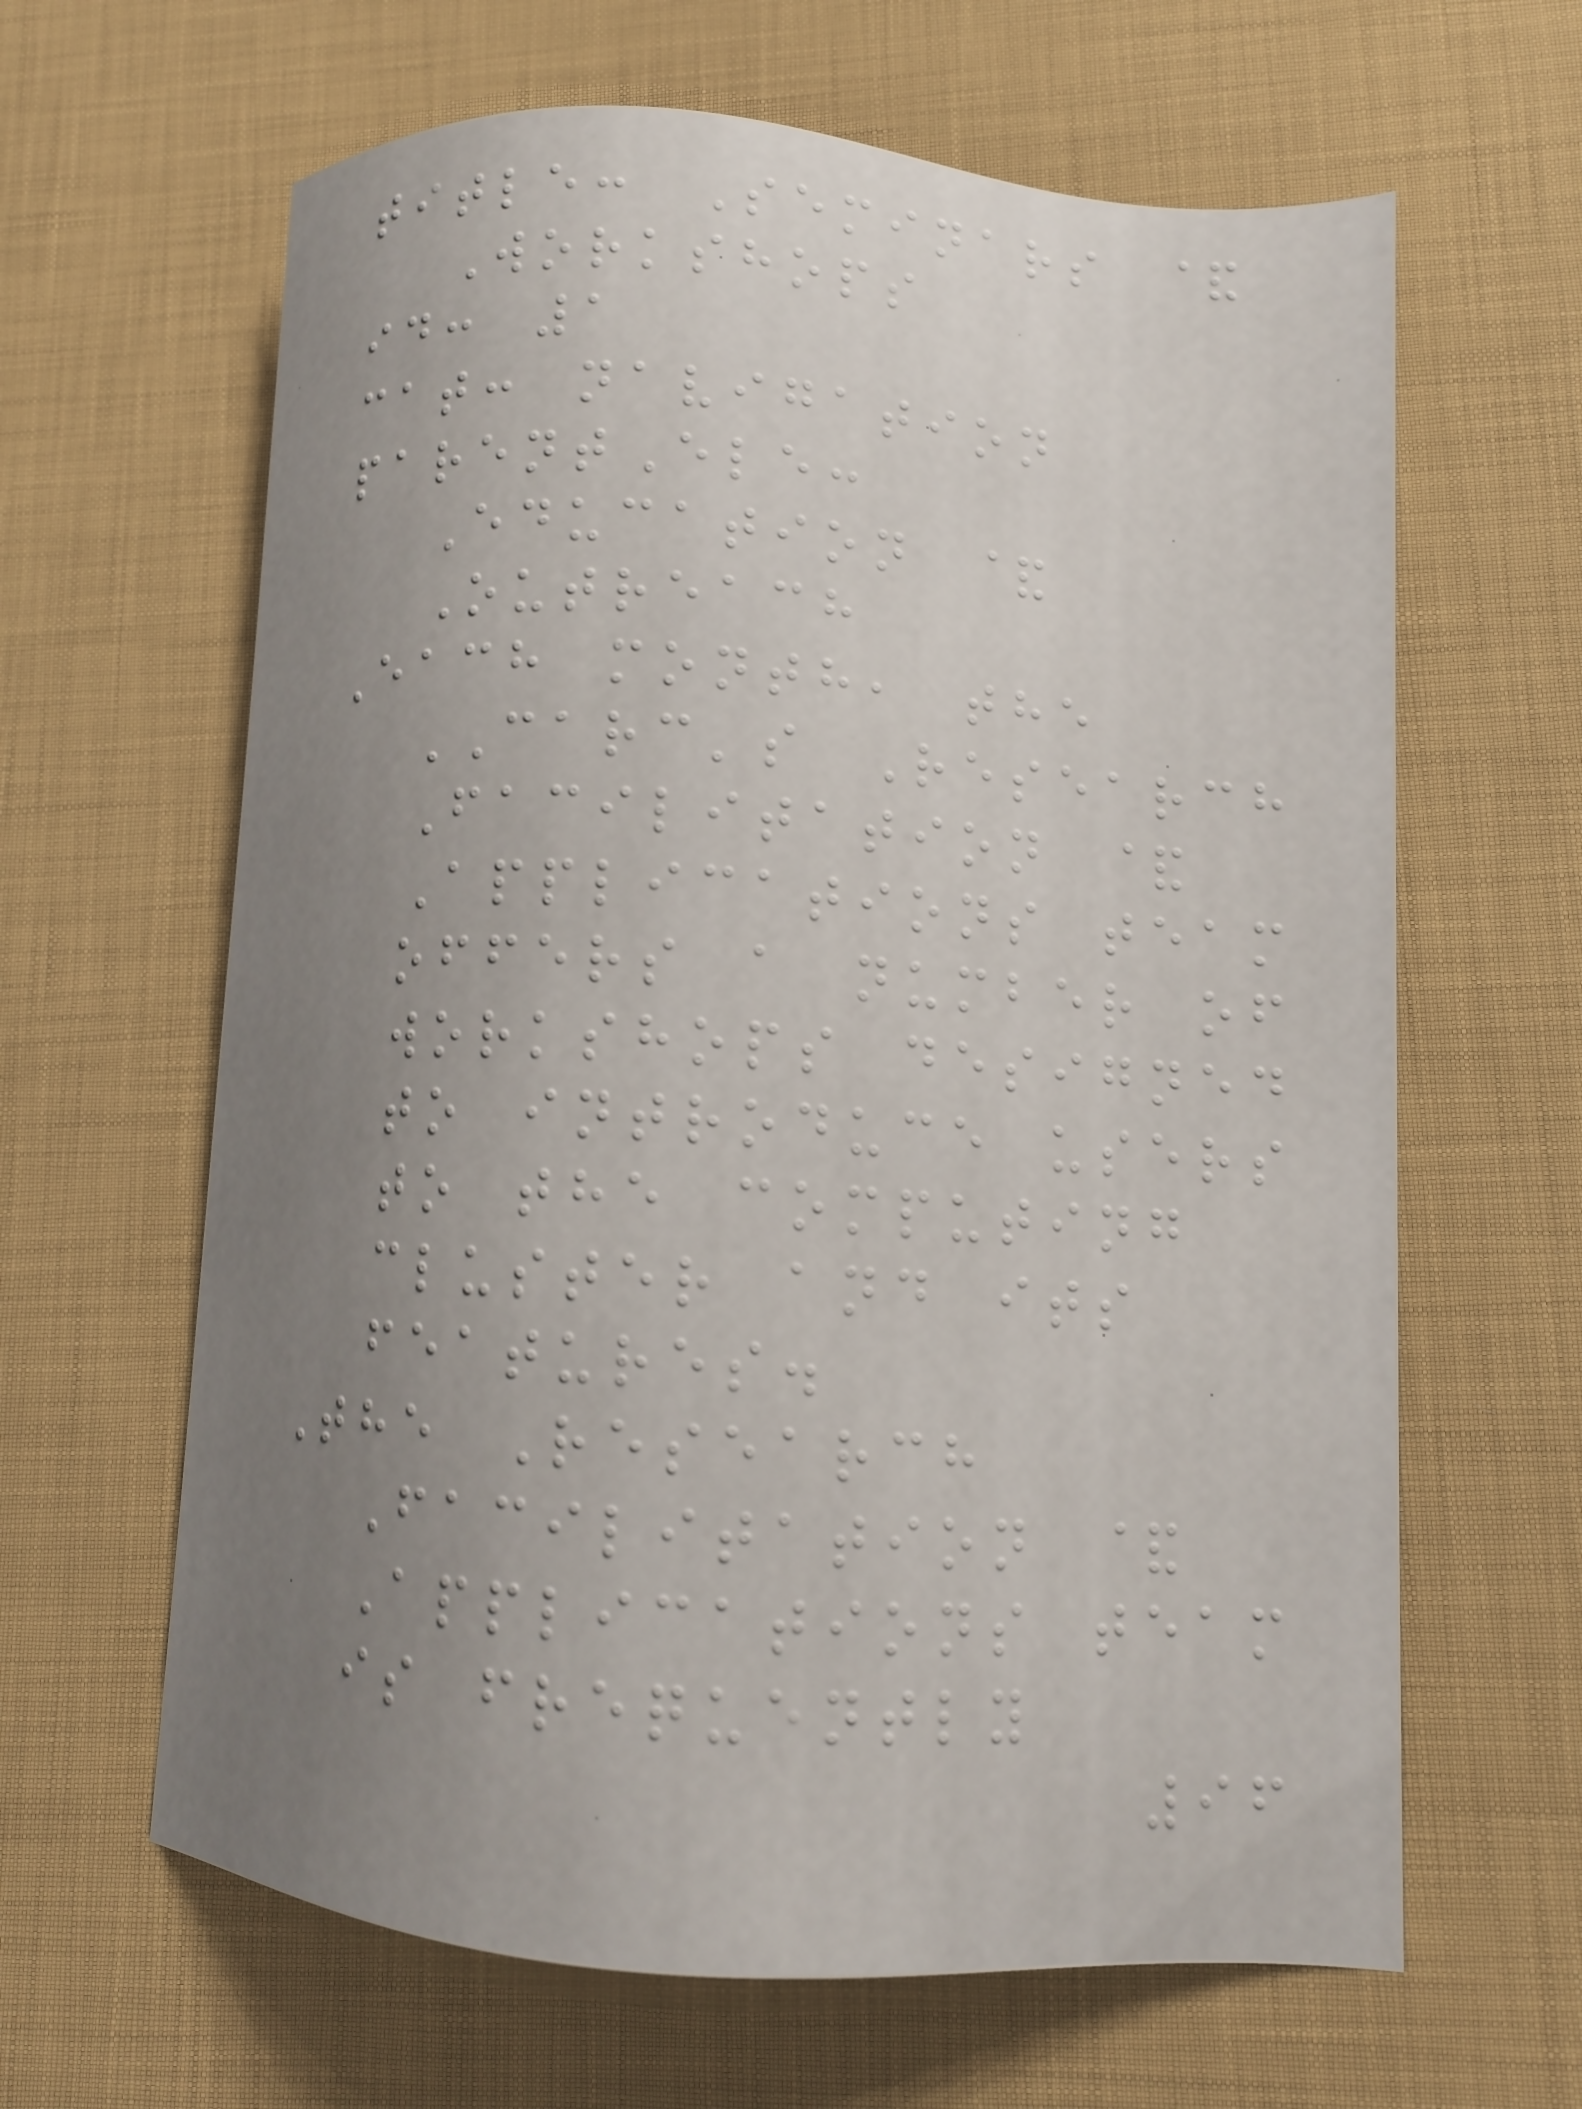title: Seminars &
Workshops
id: 1
cat: navigation
parentEle:
Education &
Outreach
Each month, the
CARC's Research
Facilitation &
Applications team
offers a number of
workshops designed
to introduce users
to the computing
cluster and its
features.
The Research
Facilitation &
Applications team
is frequently
96
